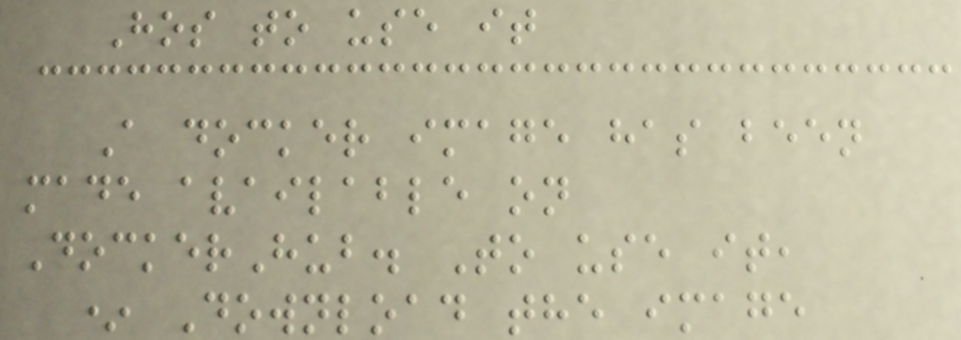Hos to use it
A docker image has been
made available on
DockerHub. To use it,
* Download the image
